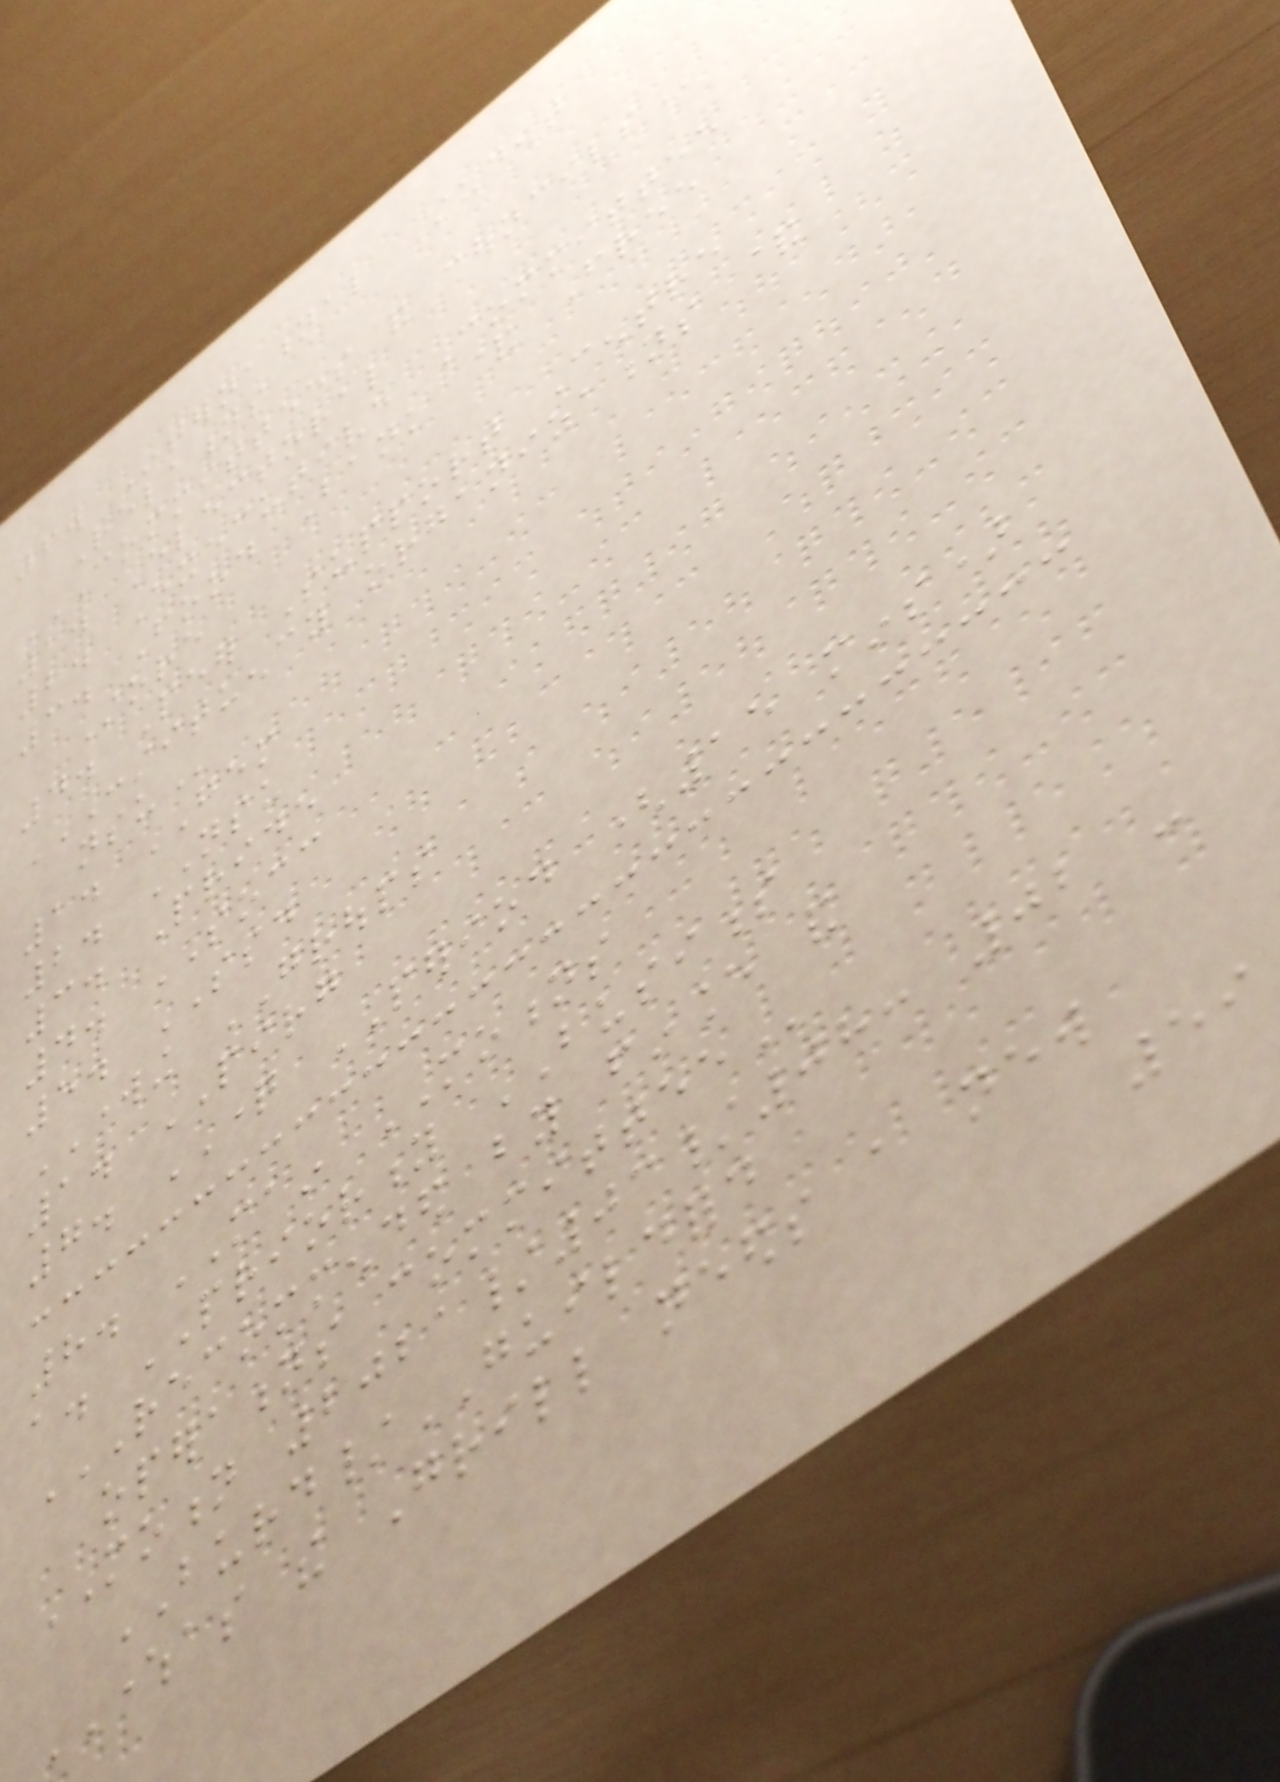6. International Student
Relations
COMMITTEES AND COUNCILS
1. Electoral
2. Executive Committee
3. Food Bank & Free
Store
4. Peer Support Centre
CONSTITUENCY ORGANIZATIONS &
NSU
1. GEM
2. NSU
3. Pride
4. SOCC
5. SSD
WORKING GROUPS
1. PIRG
7. QUESTION PERIOD (15 mins)
8. MAIN MOTIONS
a. PRIORITY BUSINESS
RECOMMENDED BY FINANCE AND
OPERATIONS COMMITTEE
MOTION 2021/03/08: 02 -
BURD/GUILDFORD
WHEREAS the Grill needs a new
59
